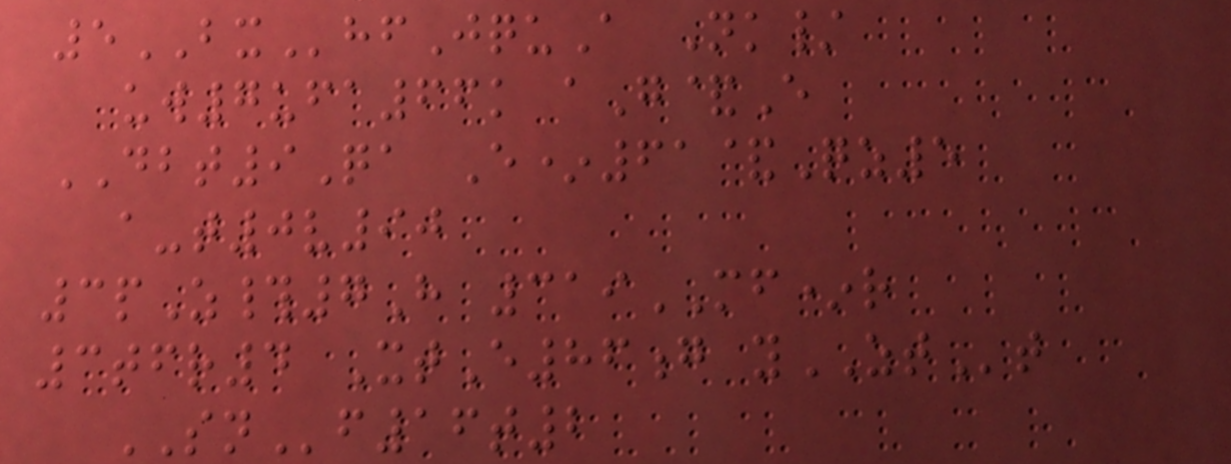5BXhfJquA Nk/
uw7ufa66k aG&E
DBT9Qa E*61&Qz5
a-t0v90
3pZ#7H 319MF*r
3tfr4 XtE86g yZTt
SNf16t2
